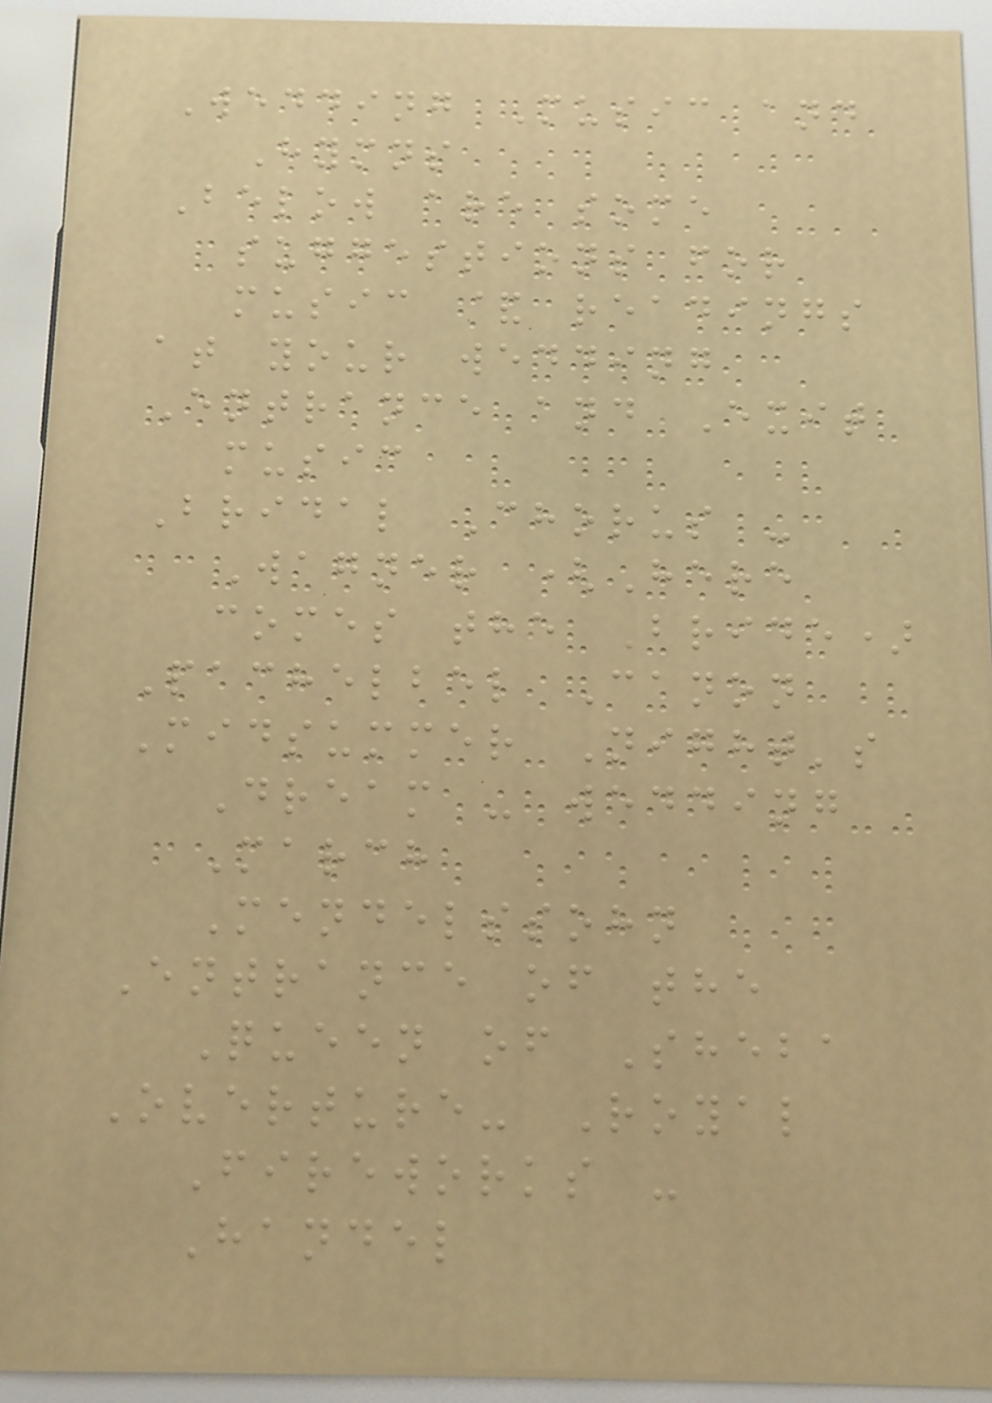Wedding Music and
Hymns
Below are some
suggestions for
music & readings
at your wedding
Entrance and Exit
music
Bridal Chorus -
Wagner (Here
comes the Bride)
Pachelbel Canon
Midsummer Night's
Dream - wedding
March
Mendelssohn
Entrance of the
Queen of Sheba
Overture- Royal
Fireworks -
Handel
